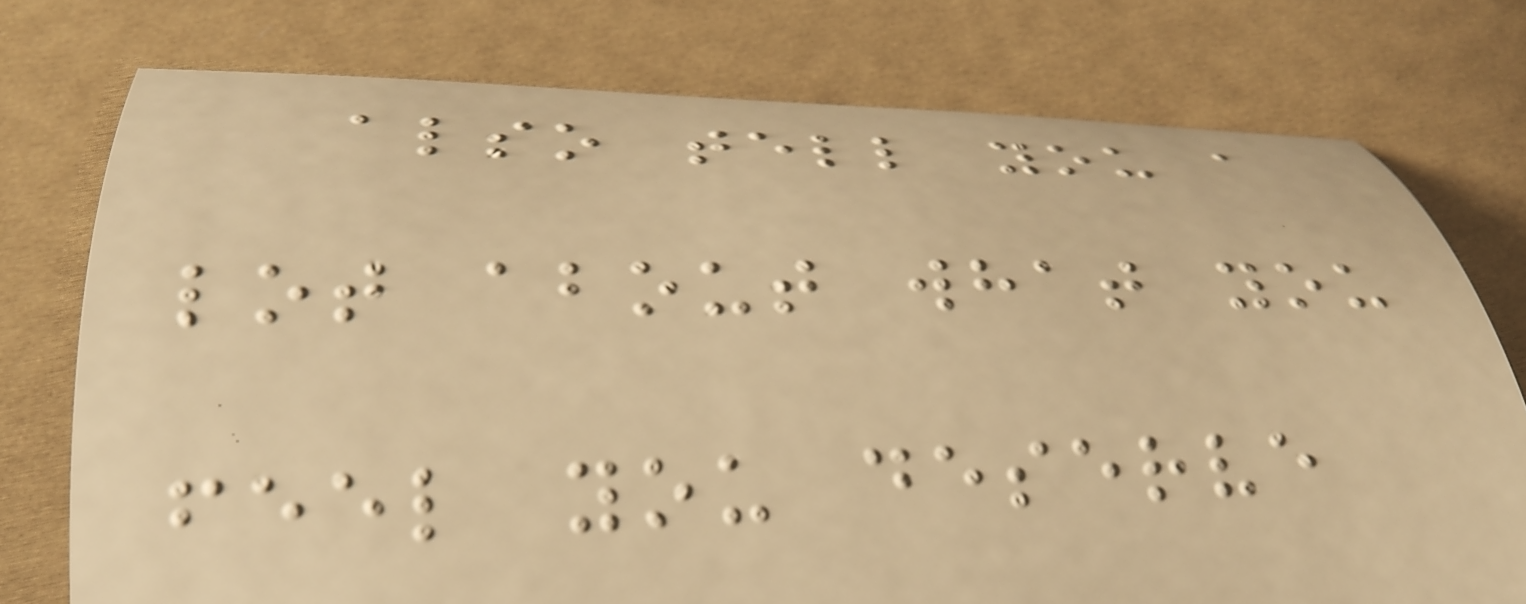also tell you a
lot about what you
feel you deserve
